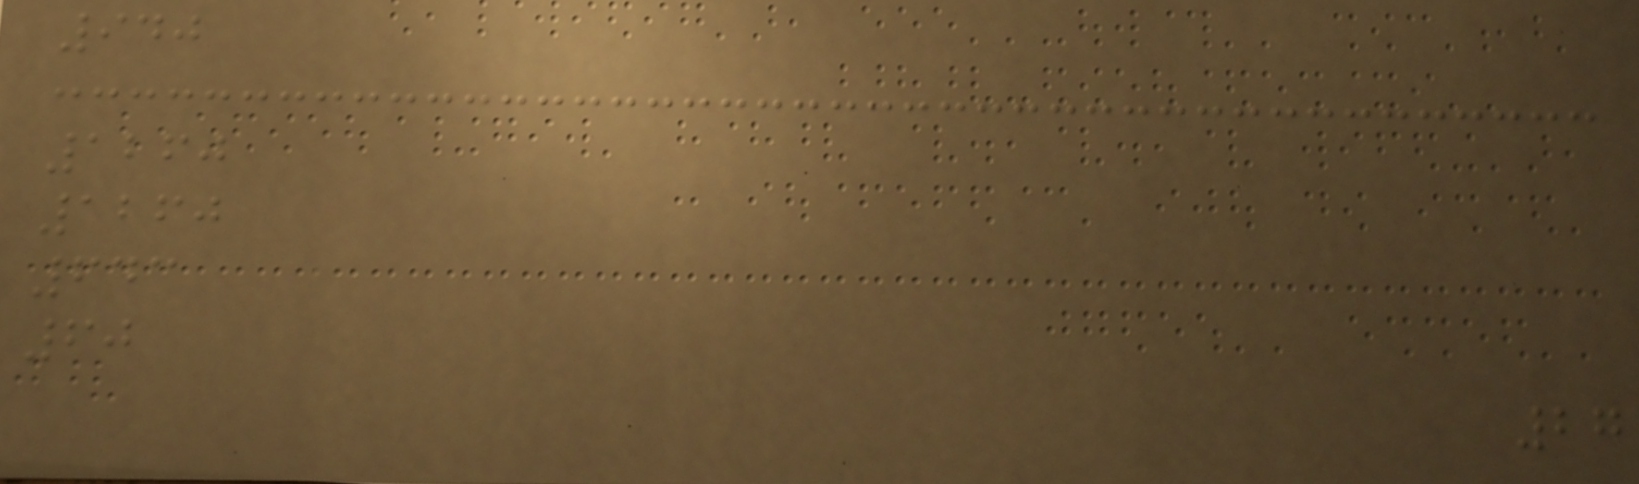940
1260
1260
643
60
27
